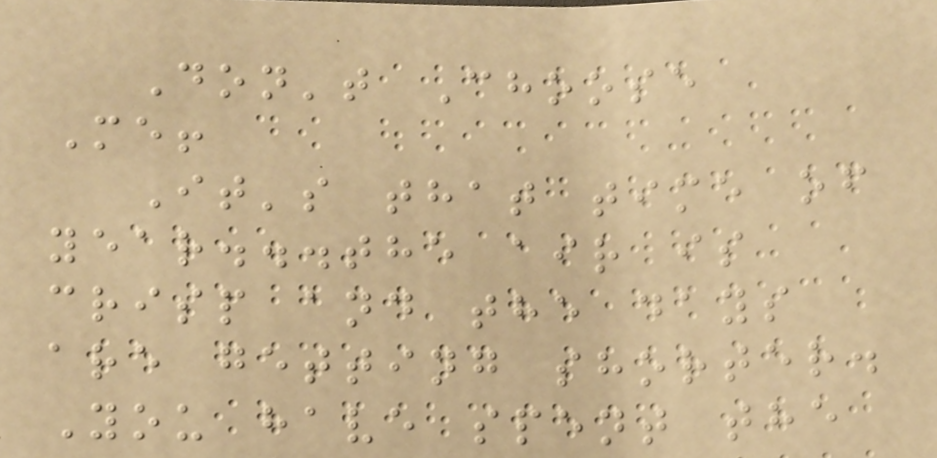Don't Choose
Me!
It's that time of
year...the air is
crisp and the days
are getting shorter.
You have spent the
